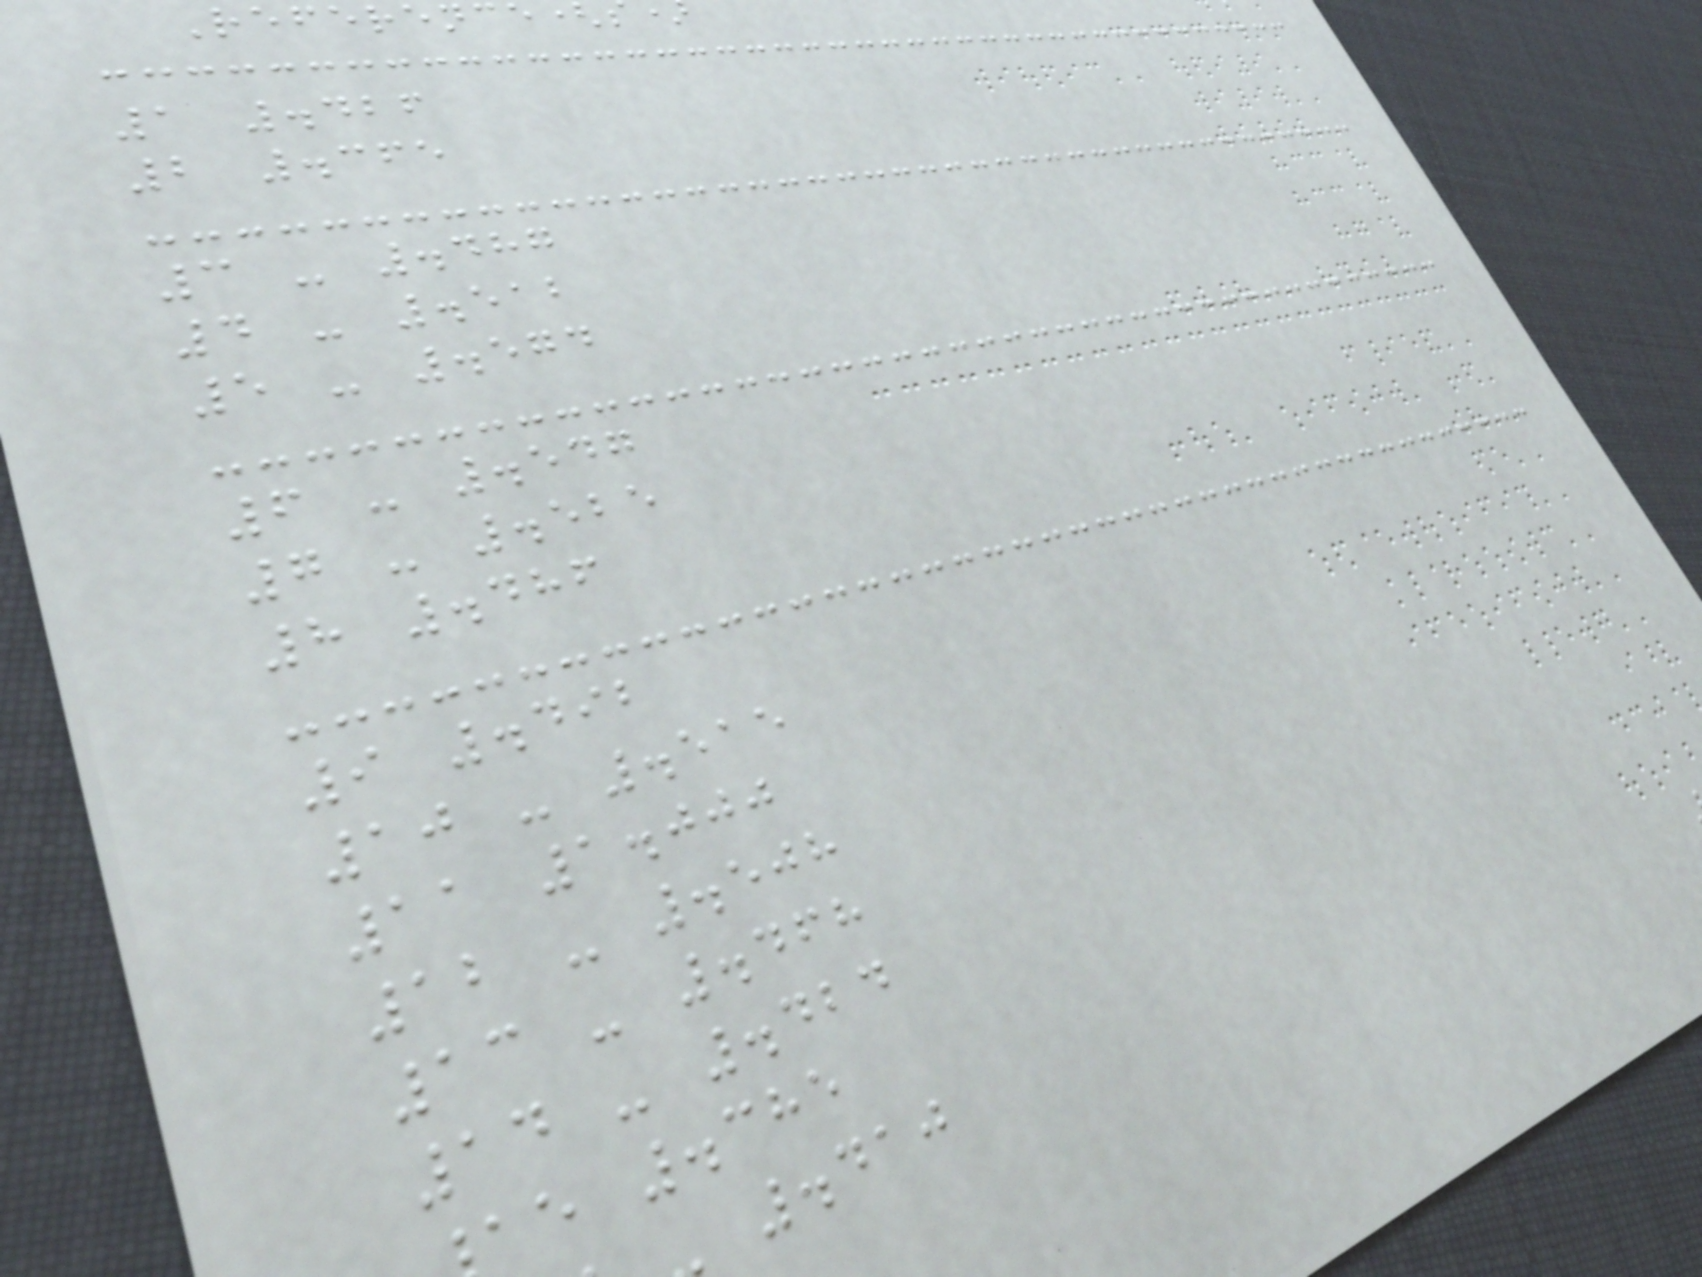Reference
1 .426
2 .365
3 - .487
4 - .512
5 - .574
6 - .547
7 - .525
8 .486
9 .492
10 - .515
11 1.000
12 - .508
13 - .468
14 - .424
ae .385
.410
